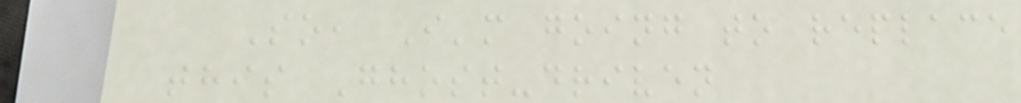So, I'm going to replace
this Ghost-driven
